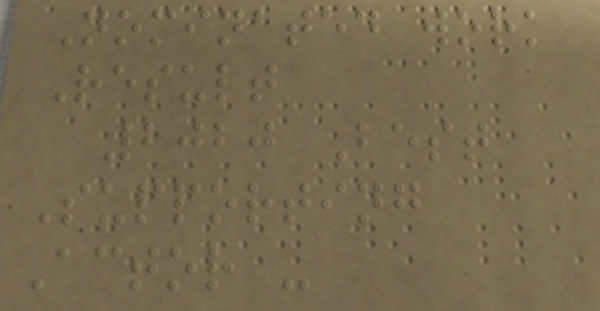Nominated work
Result
2020 Best
Supporting
Actor -
